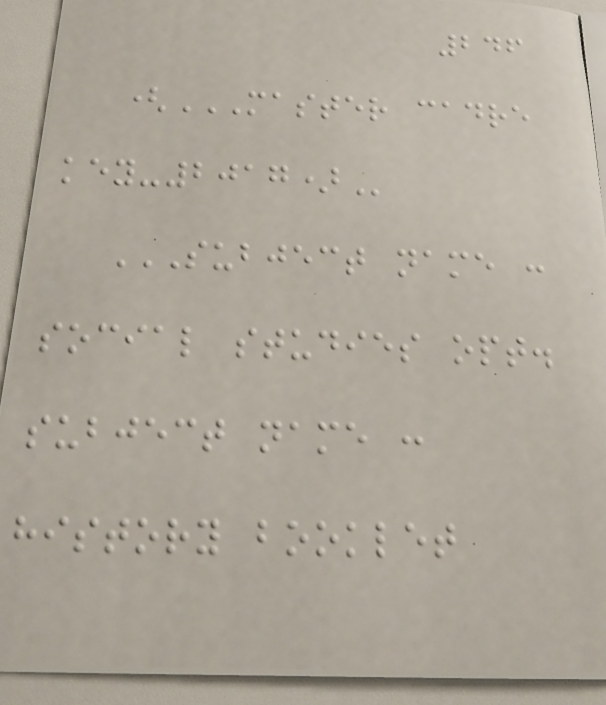246
(MASTER CADRE
KEY-2017)
SUBJECT NAME :
SOCIAL STUDIES OPT.
SUBJECT NAME :
HISTORY BOOKLET
